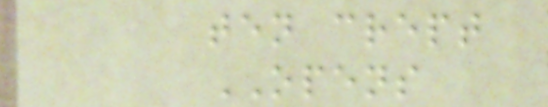ten crept
OPENS
